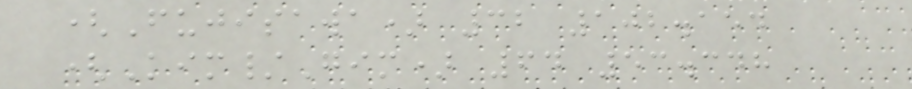(Fujisawa) 32 102.154
(Kim/Gim) 64 53.348
